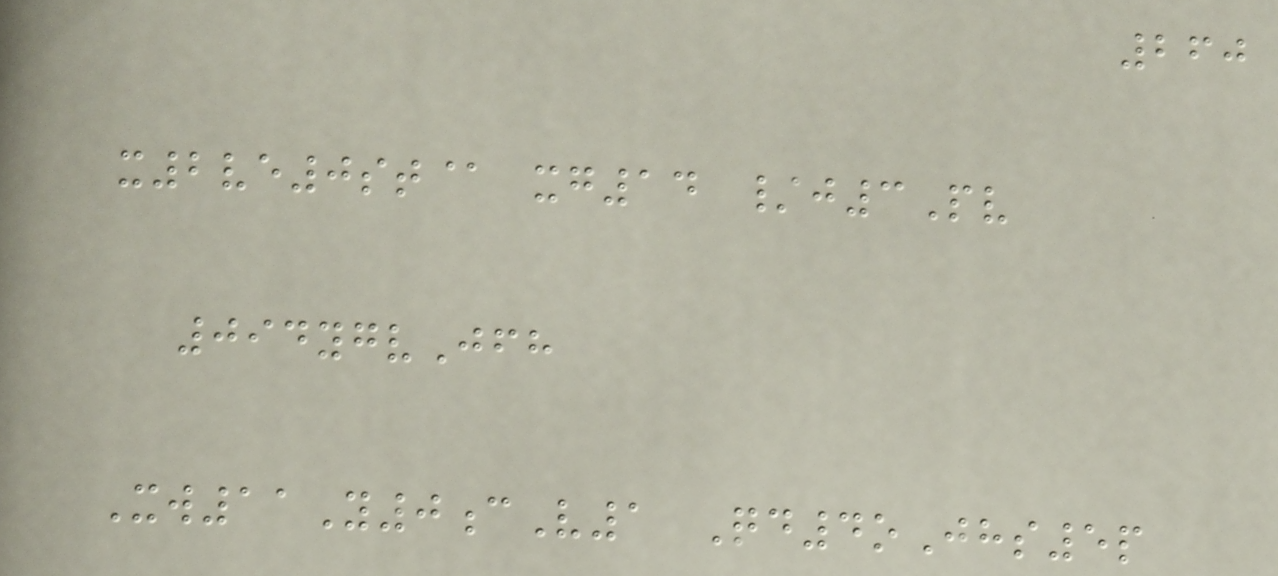260
x2ve0st@ xg14 /j3Pv
094ygvJfh
Xw11Y0cV1 Qd4oJhs5p
